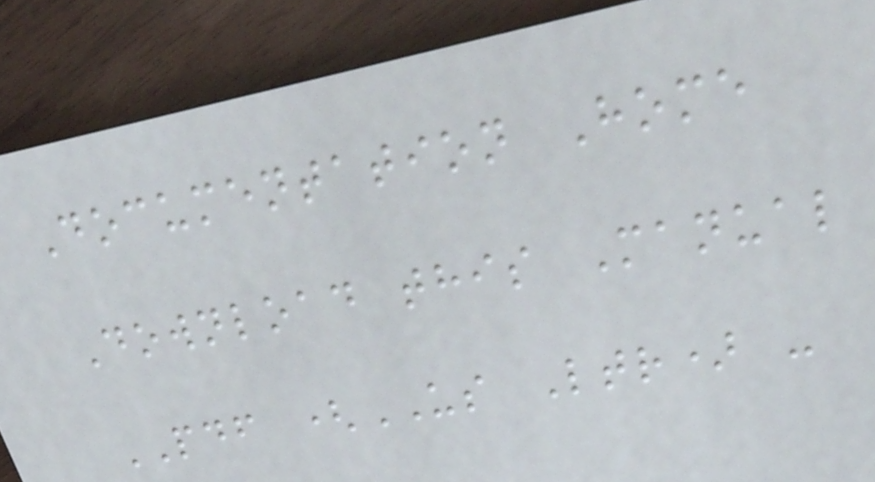Documentation Home
Download this Manual
PDF (US Ltr) -
